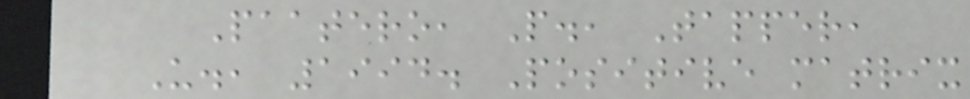Paatero, P., Tapper,
U., 1994. Positive matrix
